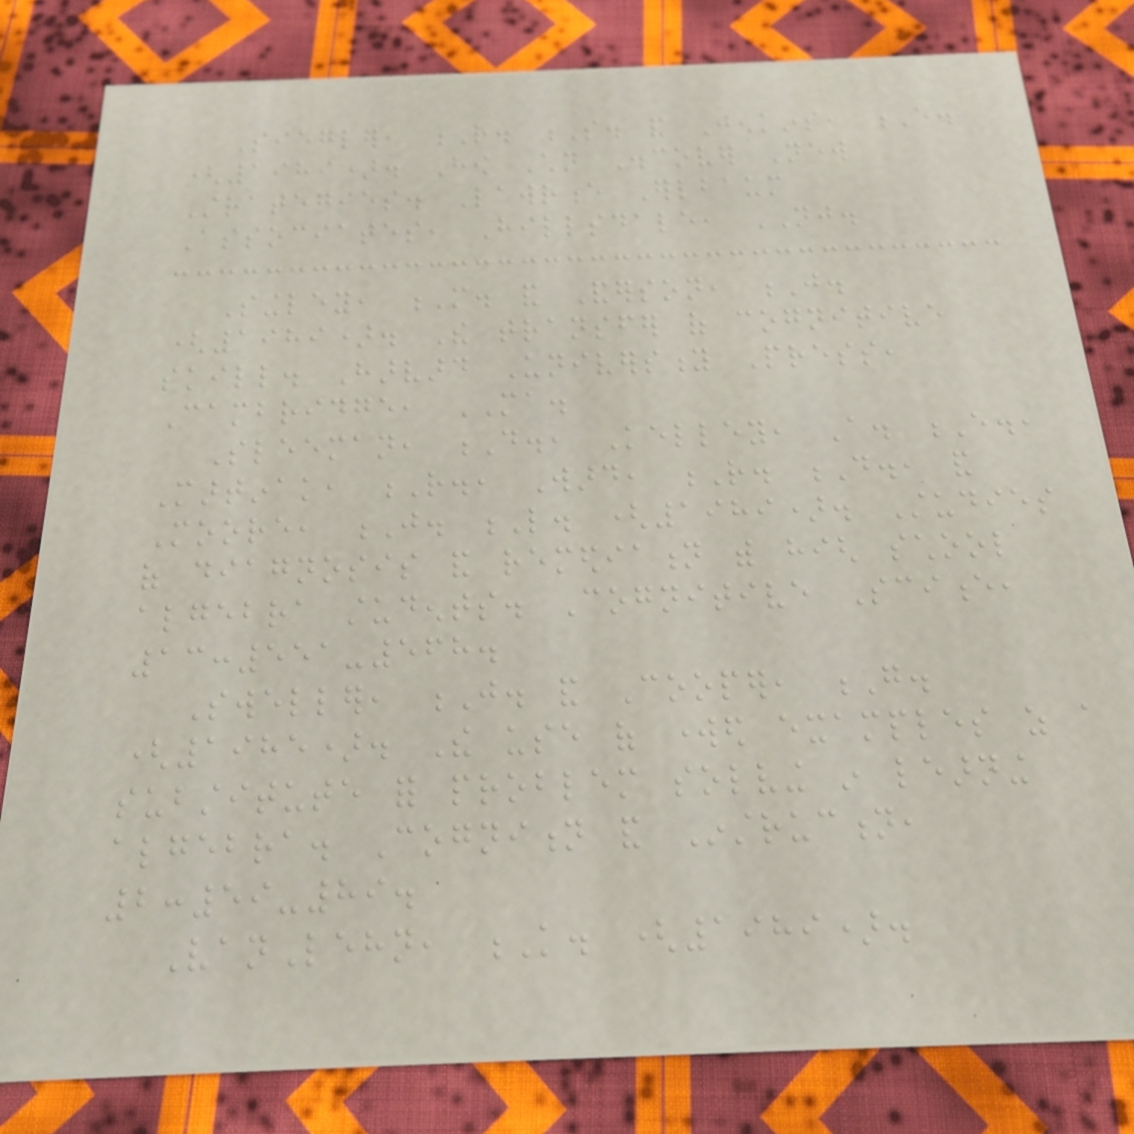Siegler, R. S. and Jenkins, E.
(1989). How Children Discover New
Strategies. Lawrence Erlbaum
Associates, Hillsdale, NJ.
Singley, M. and Anderson, J.
(1989). The transfer of cognitive
skill. Harvard University Press,
Cambridge, MA.
Sleeman, D., Kelley, A. E.,
Martinak, R., Ward, R. D., and
Moore, J. L. (1989). Studies
of diagnosis and remediation with high school
algebra students. Cognitive Science,
13:551-568.
Sweller, J. and Cooper, G.
(1985). The use of worked examples as a
substitute for problem solving in learning
algebra. Cognition and Instruction,
2:59-89.
VanLehn, K. (1989).
